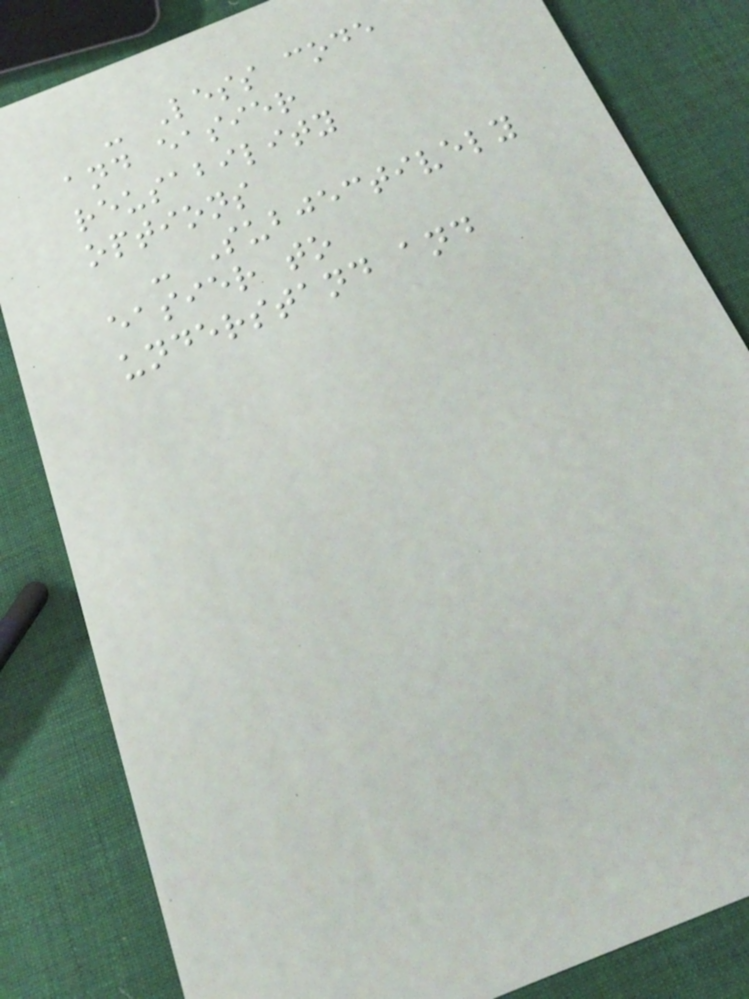- Less code
and easier
reusability
options
- Subjectively
easier to
understand and
